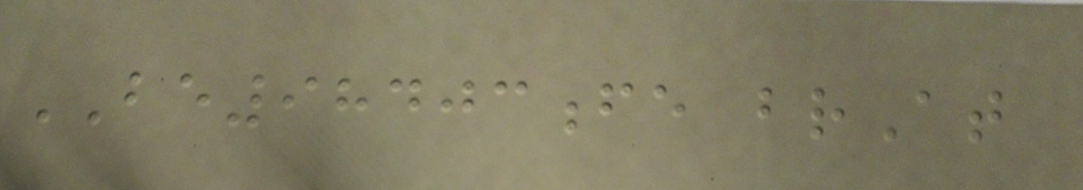BE98403fe brAt
